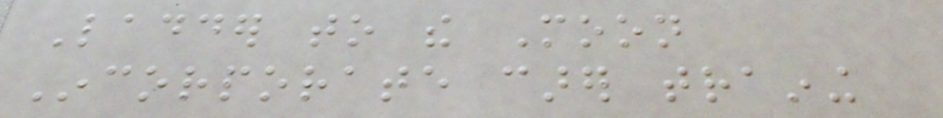Ladder to the Moon
Incorporate carer training
